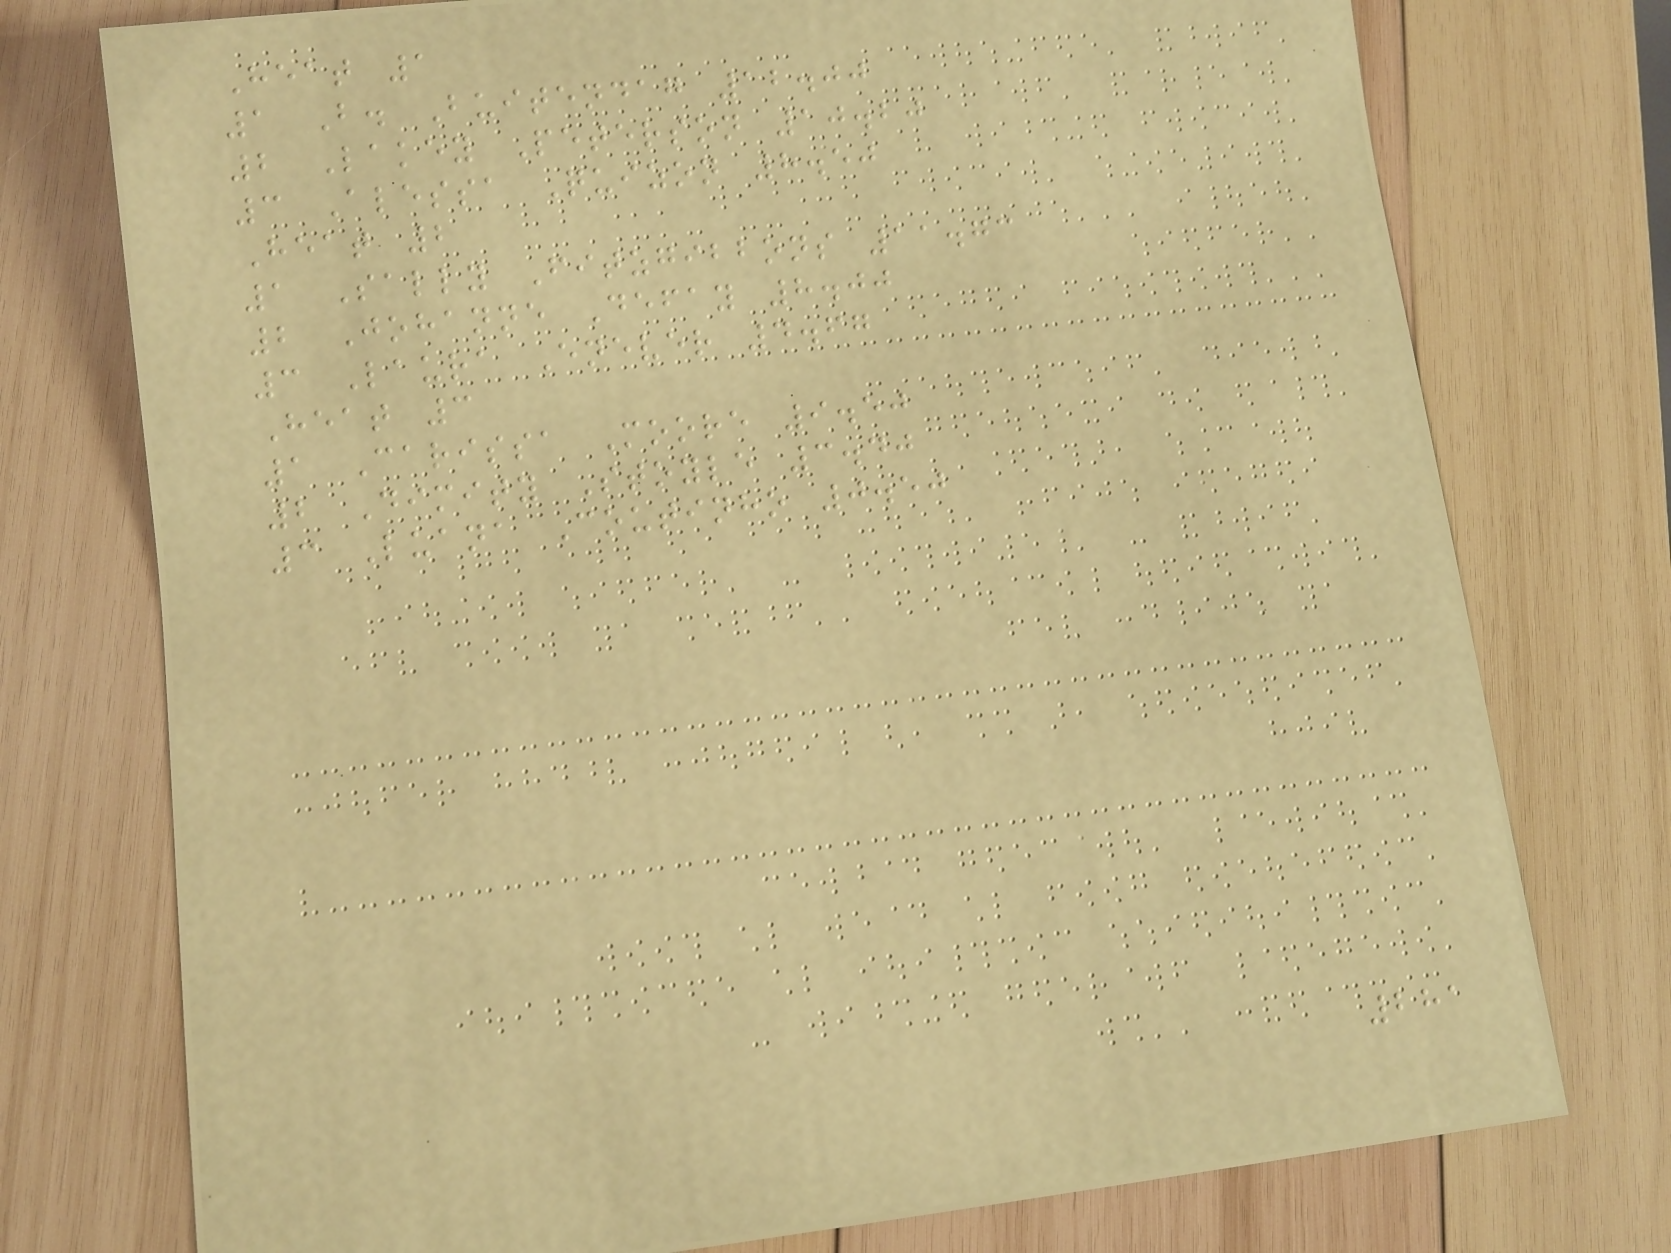Heat 1
1 B. Buitendag 12.00
2 Lakey Peterson 10.20
3 Alessa Quizon 8.50
Heat 2
1 Sally Fitzgibbons 11.73
2 Johanne Defay 8.00
3 Laura Enever 4.67
Heat 3
1 Carissa Moore 9.50
2 Dimity Stoyle 3.40
3 Luana Coutinho 0.50
281
